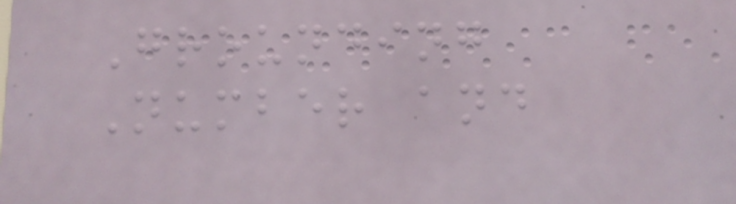Grounding
Number and
